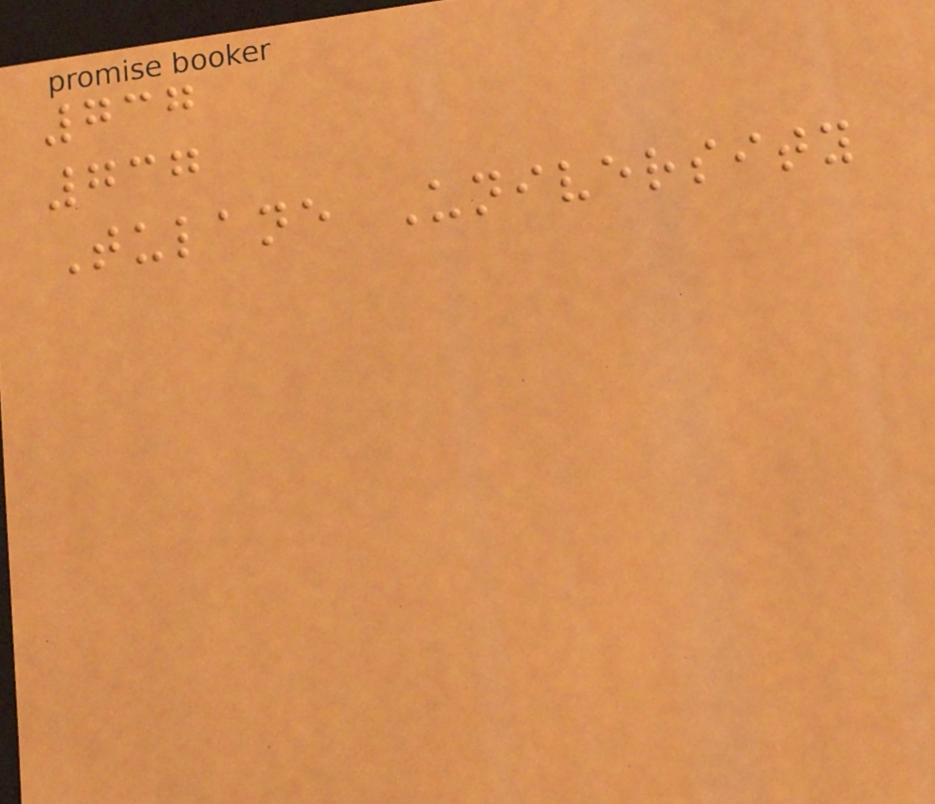737
737
Tulane University
